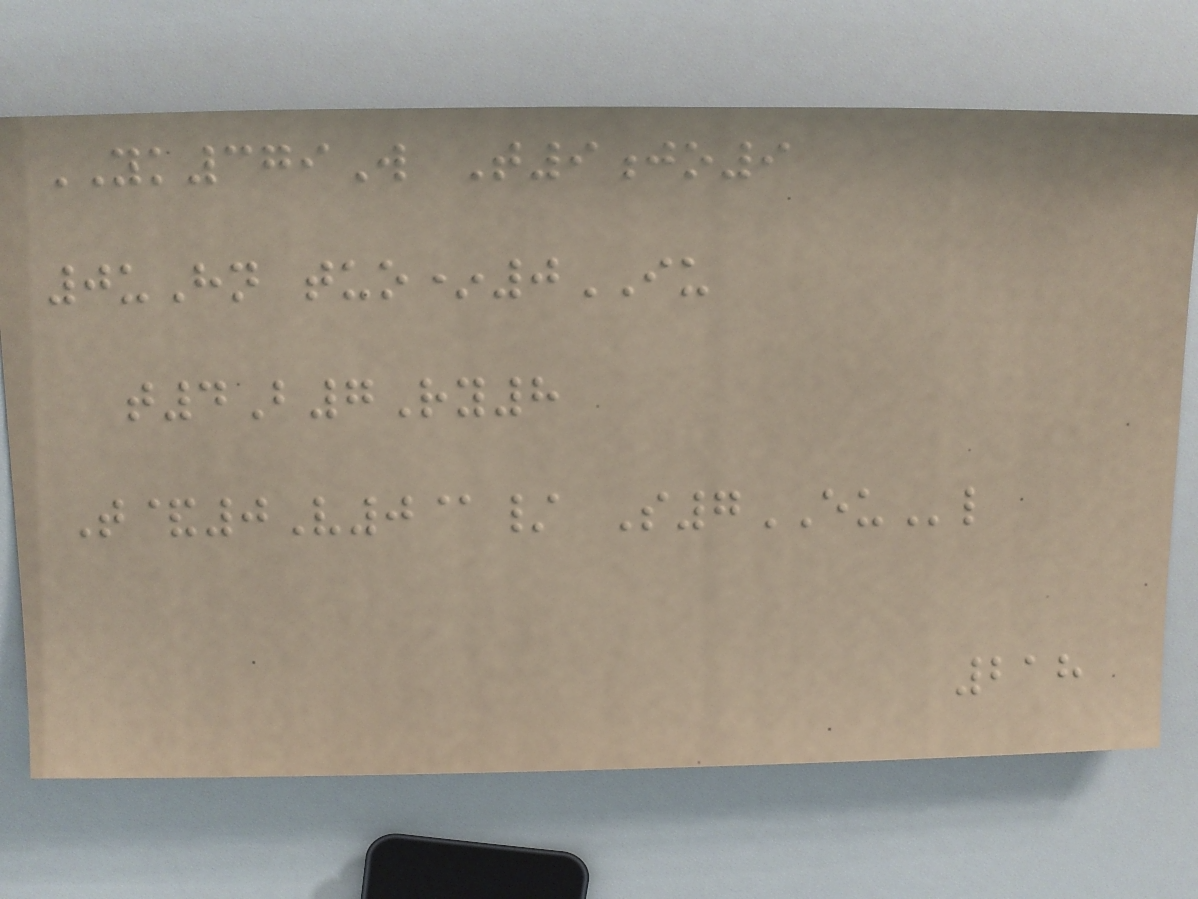YK379W T9jo9
0uHn tuo*0IU
t4B7Ry8
T&0V0@/ S7EUl
218
